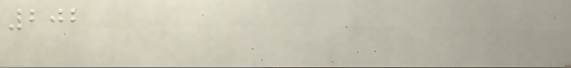202
